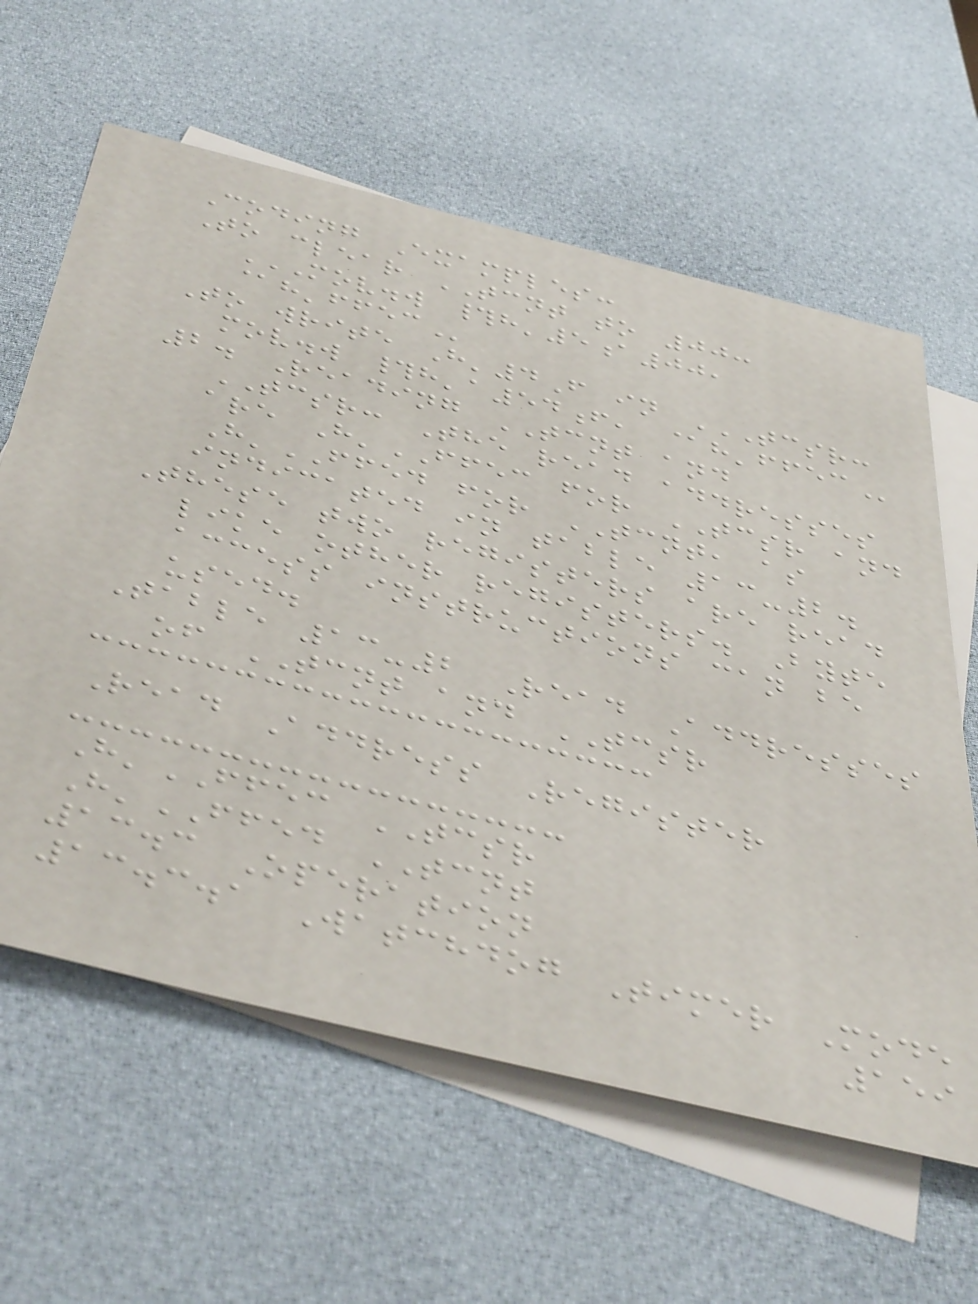Coding Examples:
To clear TCNT to 00:
MOV.W #H'5A00,
@H'FFEC
To write H'4F in TCSR:
MOV.W #H'A54F, @H'FFEC
2. Reading TCNT and
TCSR: The read addresses
are H'FFEC for TCSR and
H'FFED for TCNT, as
indicated in table 13-2.
These two registers are read
like other registers. Byte
access instructions can be
used.
Table 13-2 Read Addresses
of TCNT and TCSR
Read Address Register
H'FFEC TCSR
H'FFED TCNT
13.3 Operation
13.3.1 Watchdog Timer Mode
159
